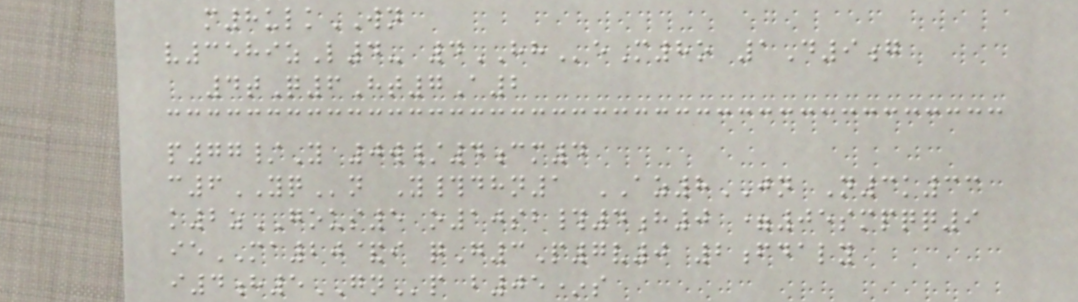m8ulkWN
v3589zL4- 4HHeM8o 1D9g
4tQ6Ht7A2
p77/Y 0w/4cm4
c6YQn Y#dhn1 AZ8JN N3k33
k2zGOUS5 o10sb#4h0 =05smpqq9
ieMA20&i qG3P7v0 2fdaly
i4h5GNp b05*s
